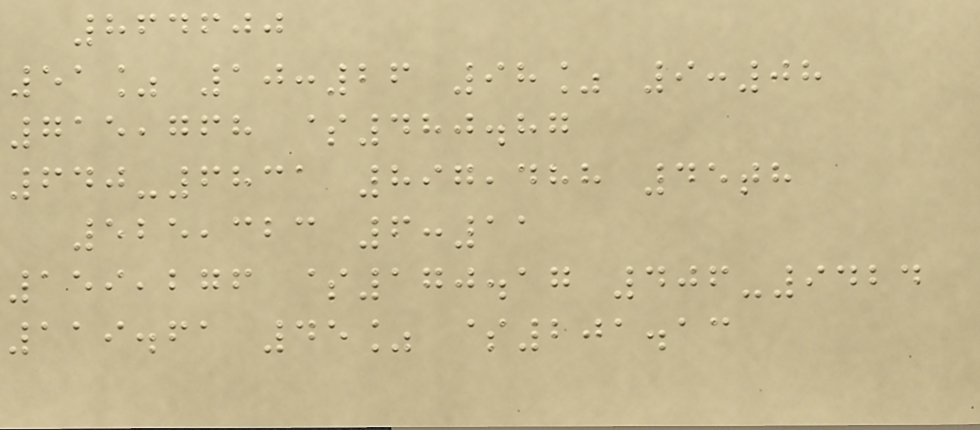864600
51% 10:26 98% 9:08
715,768 $480.87
640-6831 897,488 45th
525,323 6:11
159,276 $170.17 406-9424
119.61 45% $201.13
